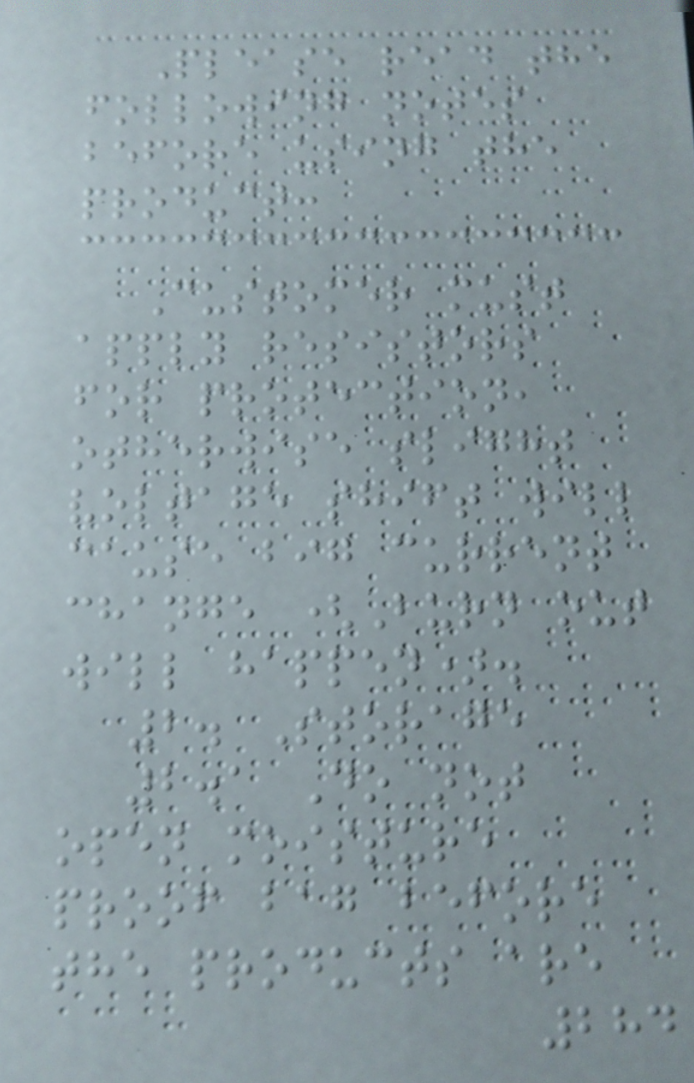Please read the
following notes
before using the
product:
Customer must
apply resistors
for protection,
otherwise slight
voltage shift will
cause big current
change (Burn out
will happen).
2. Storage
2.1 Do not
open moisture
proof bag before
the products are
284
